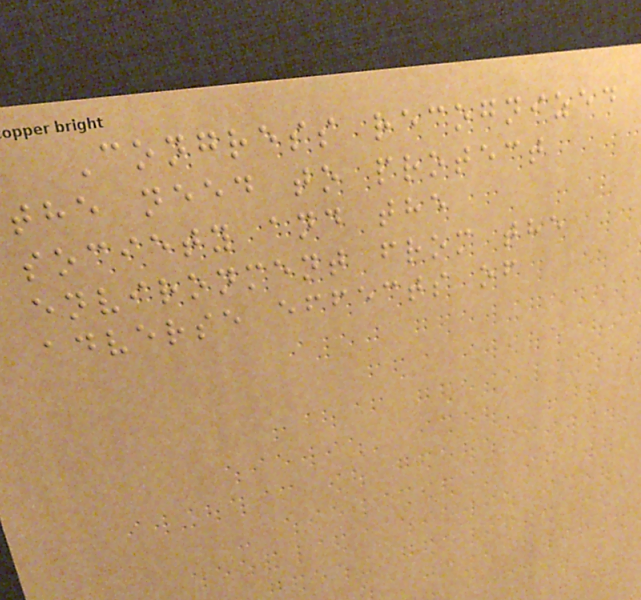Congress recognized
the need to protect
society and the
environment from the
adverse effects of
